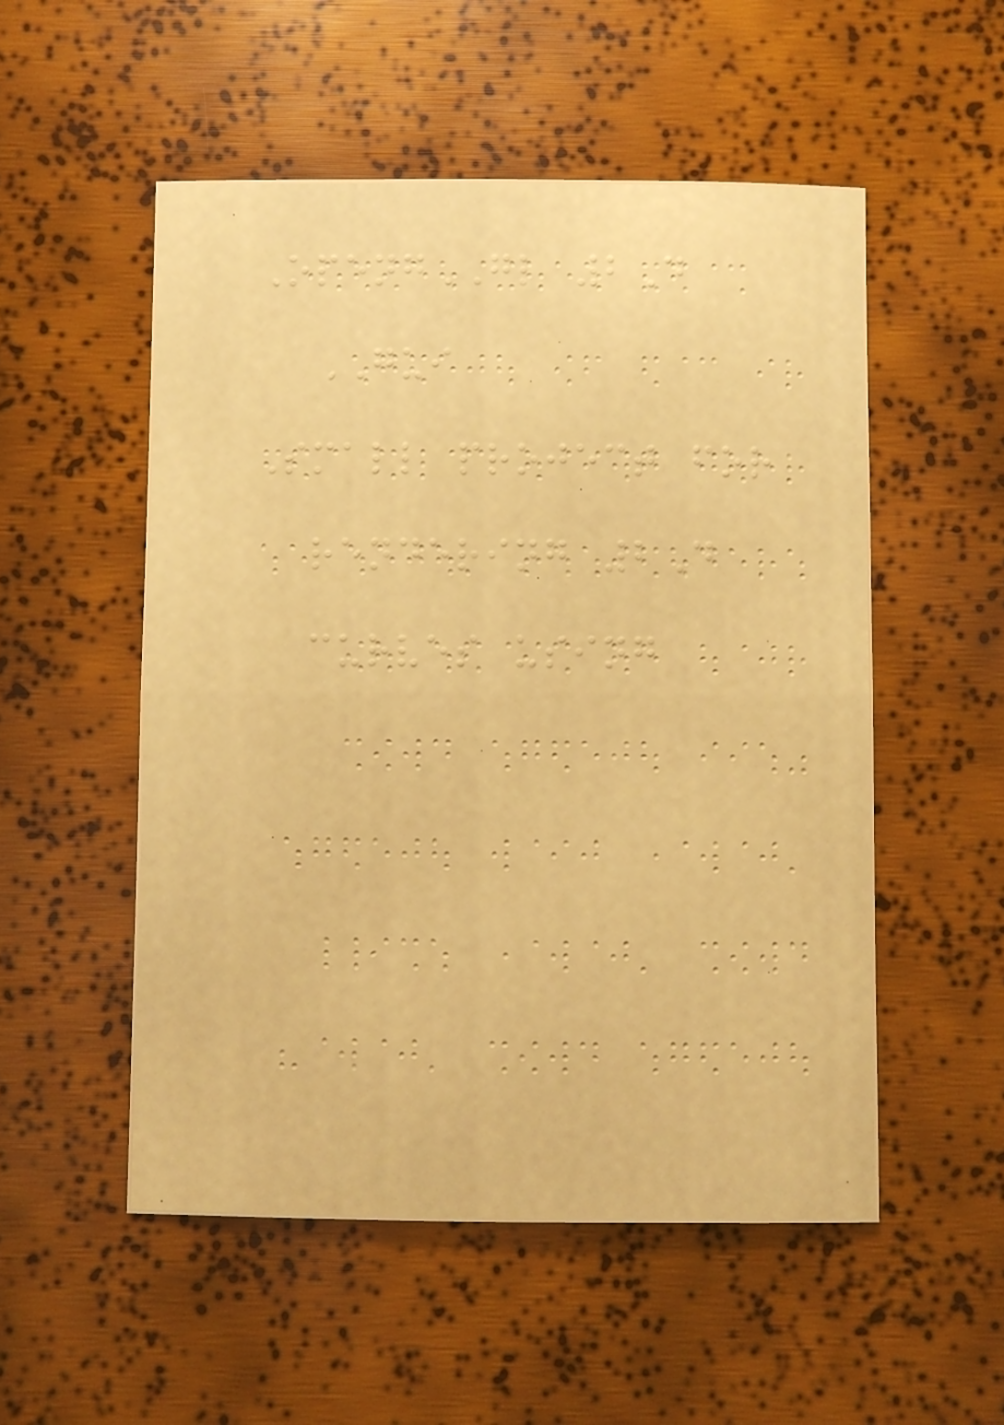OpengGL 2D
GUI
Small project for
rendering 2D
curves using
